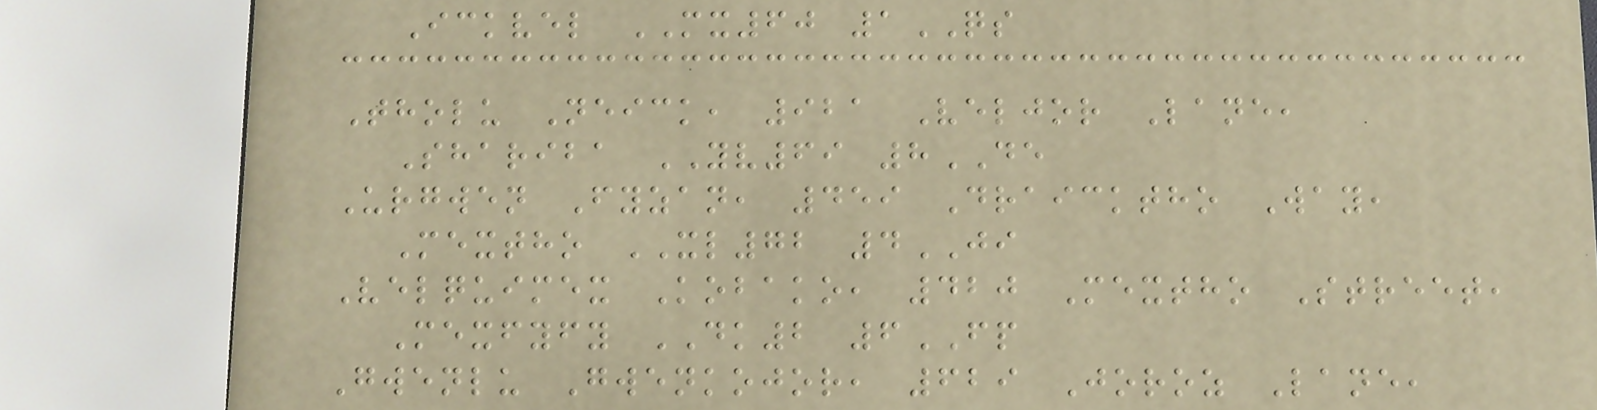Ickvel MX60 1QS
Tholu Neick, 921 Veljor Lane,
Shariba YV69 8DE
Urgwen Fyzan, 459 Draicktho Way,
Mextho XL72 4JI
Velquimex Kobako, 420 Mextho Street,
Mexfyfy DK2 6FP
Gwenlu Gwenkojor, 629 Joroz Lane,
